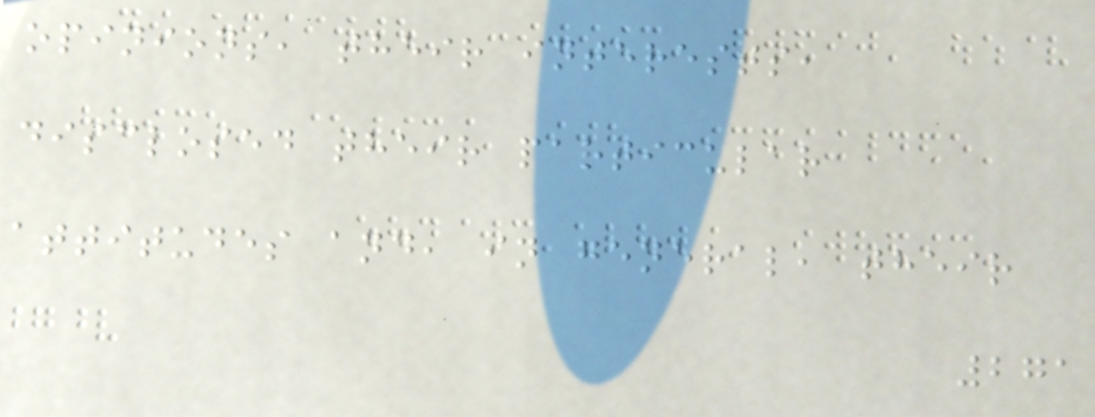opinions, their interests,
disclosed their particular
attitudes and, in general, their
271
